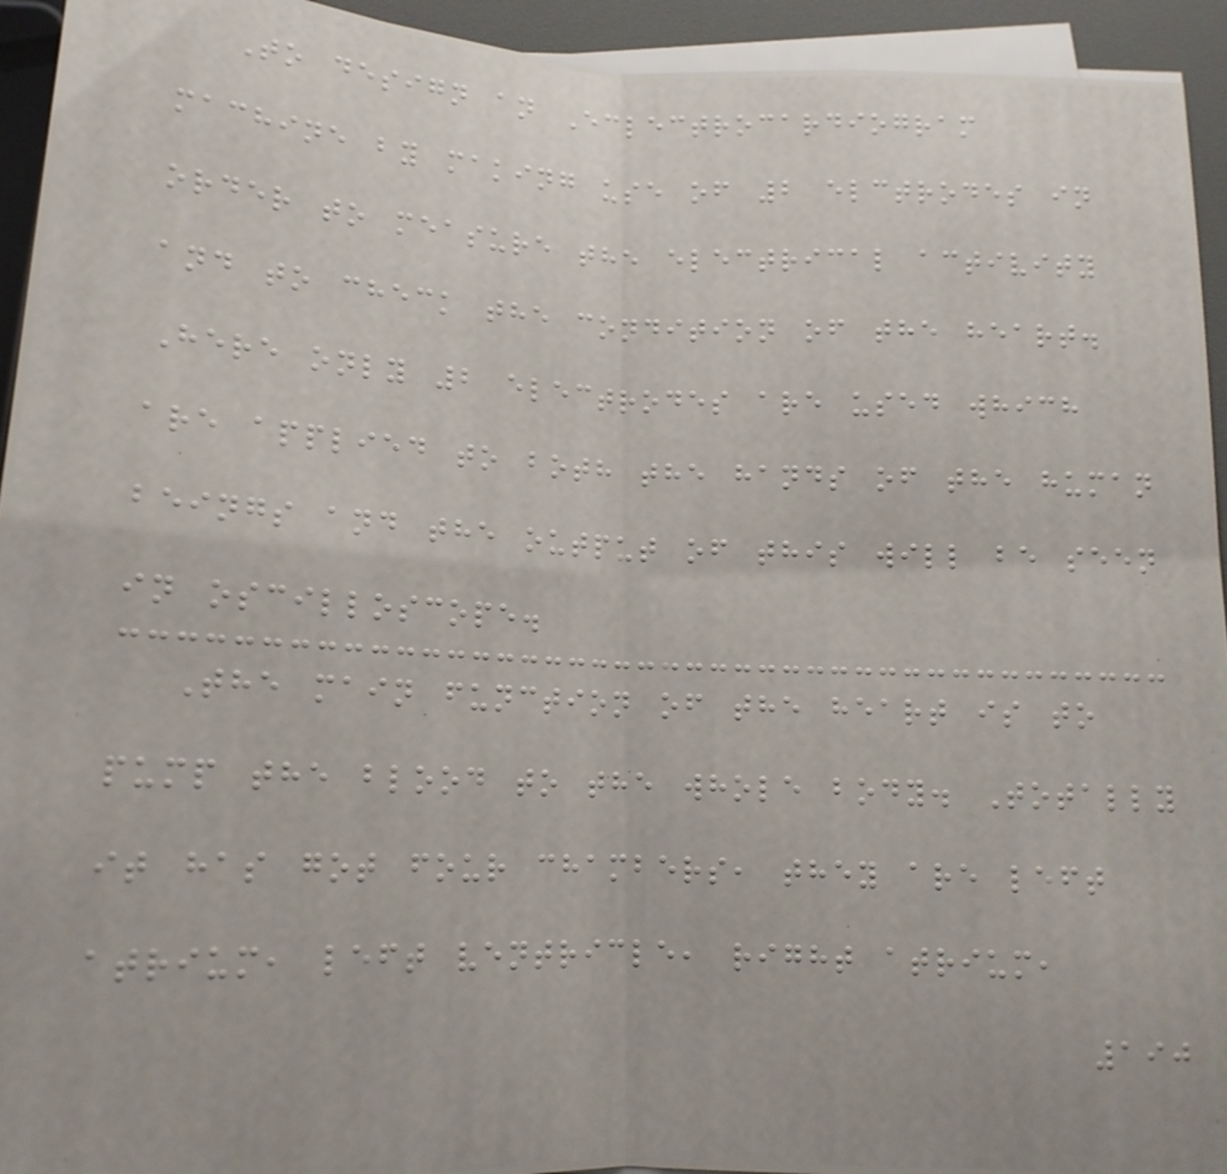To design an Eclectrocardiogram
machine by making use of 2 elctrodes in
order to measure the electrical activity
and to check the condition of the heart.
Here only 2 electrodes are used which
are applied to both the hands of the human
beings and the output of this will be seen
in oscilloscope.
The main function of the heart is to
pump the blood to the whole body. Totally
it has got four chambers, they are left
atrium, left ventricle, right atrium,
190
